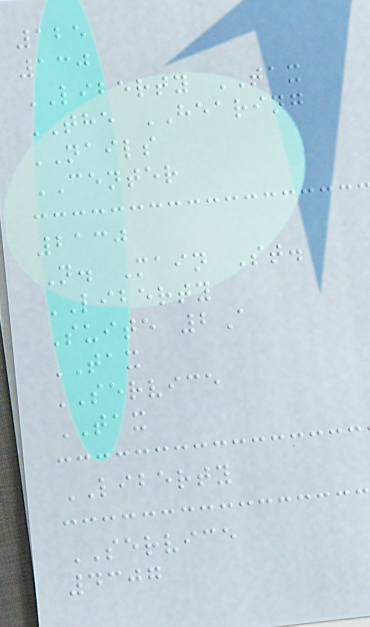125
130
LIBERTY TAX
THE HEARING
NAILS
CENTER
2130
N. Main St.
LIBERTY
Suite 2A
TAX
SERVICE
TAX
LIBERTY
SERVICE
4307
